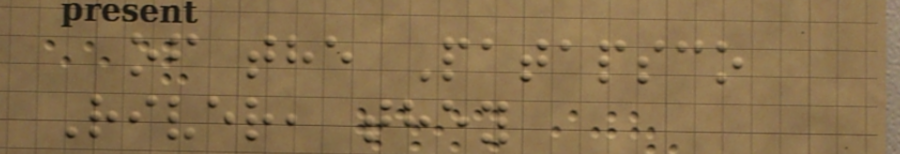of the Patapsco
River, they
